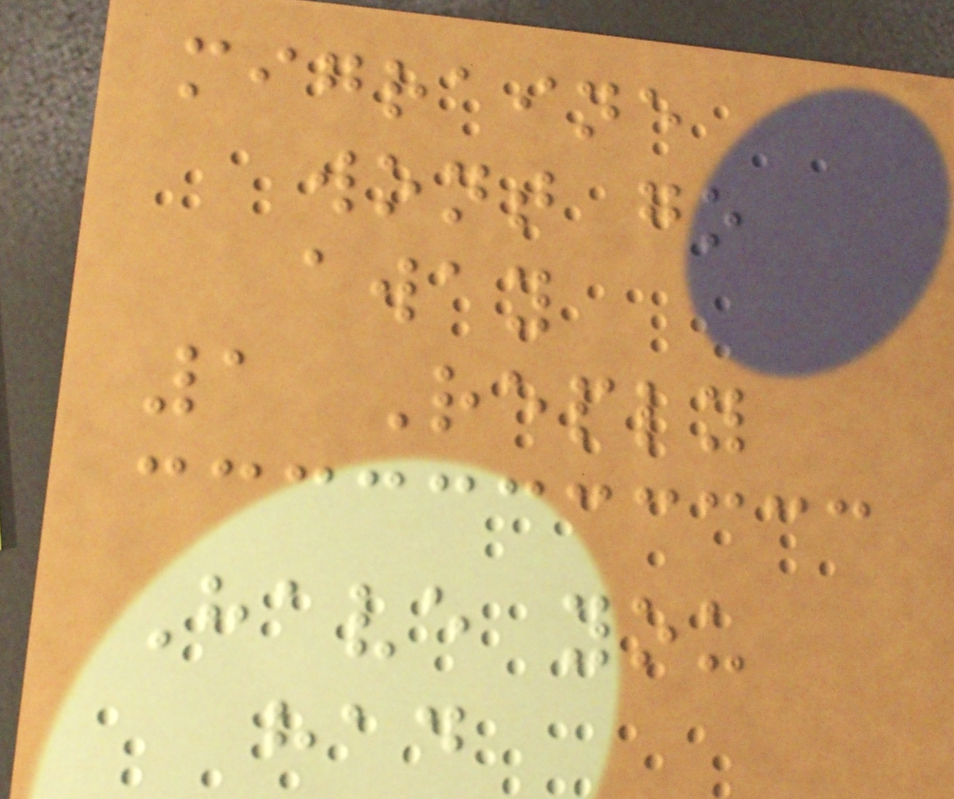migraine
wont go
away
1 Reply
Have you
had
